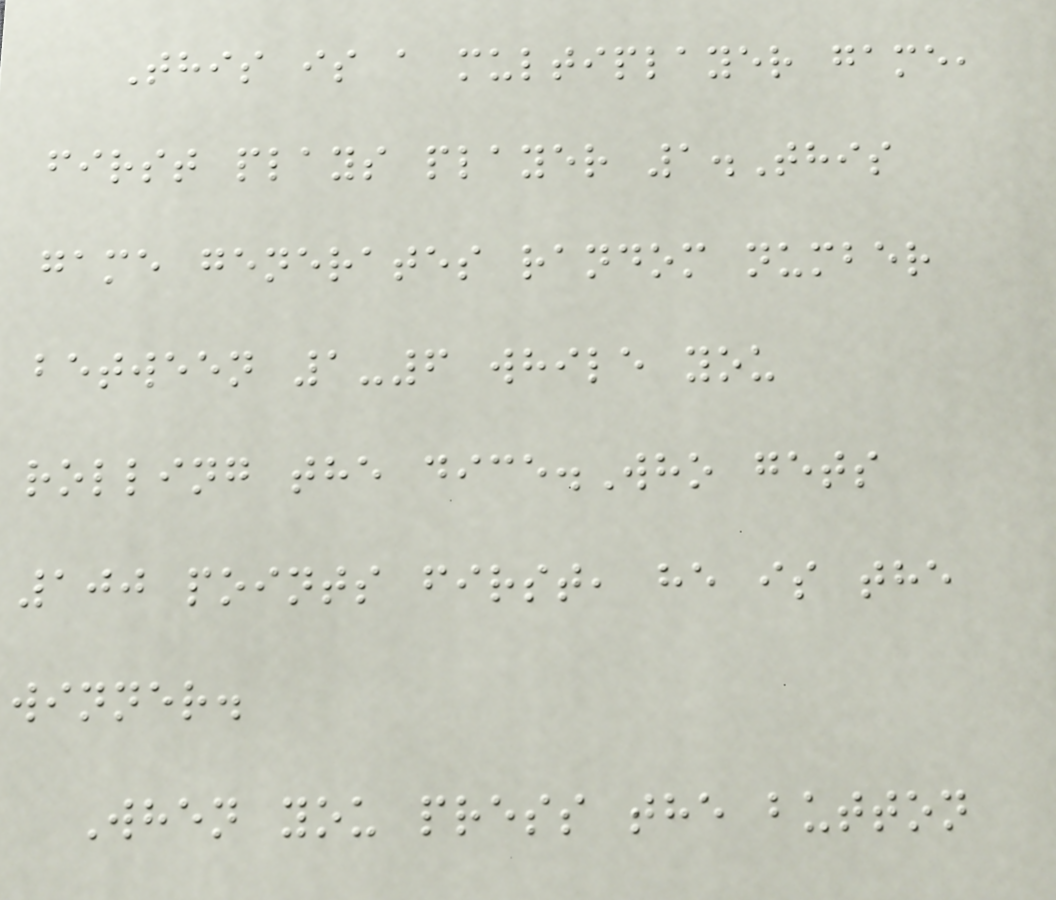This is a multiplayer game,
first plays player 1.This
game generates random number
between 1-6 while you
rolling the dice.Who gets
100 points first, he is the
winner.
When you press the button
